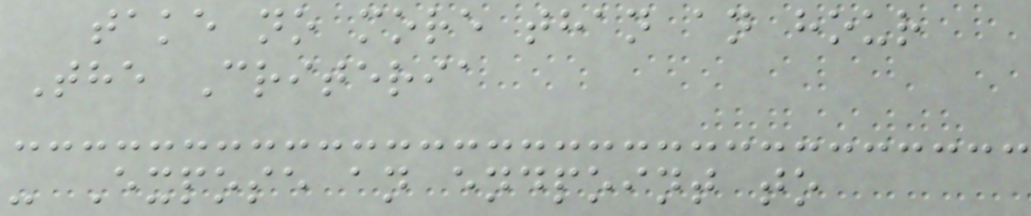take no more than an hour
The Criteria
- Expose an endpoint to
